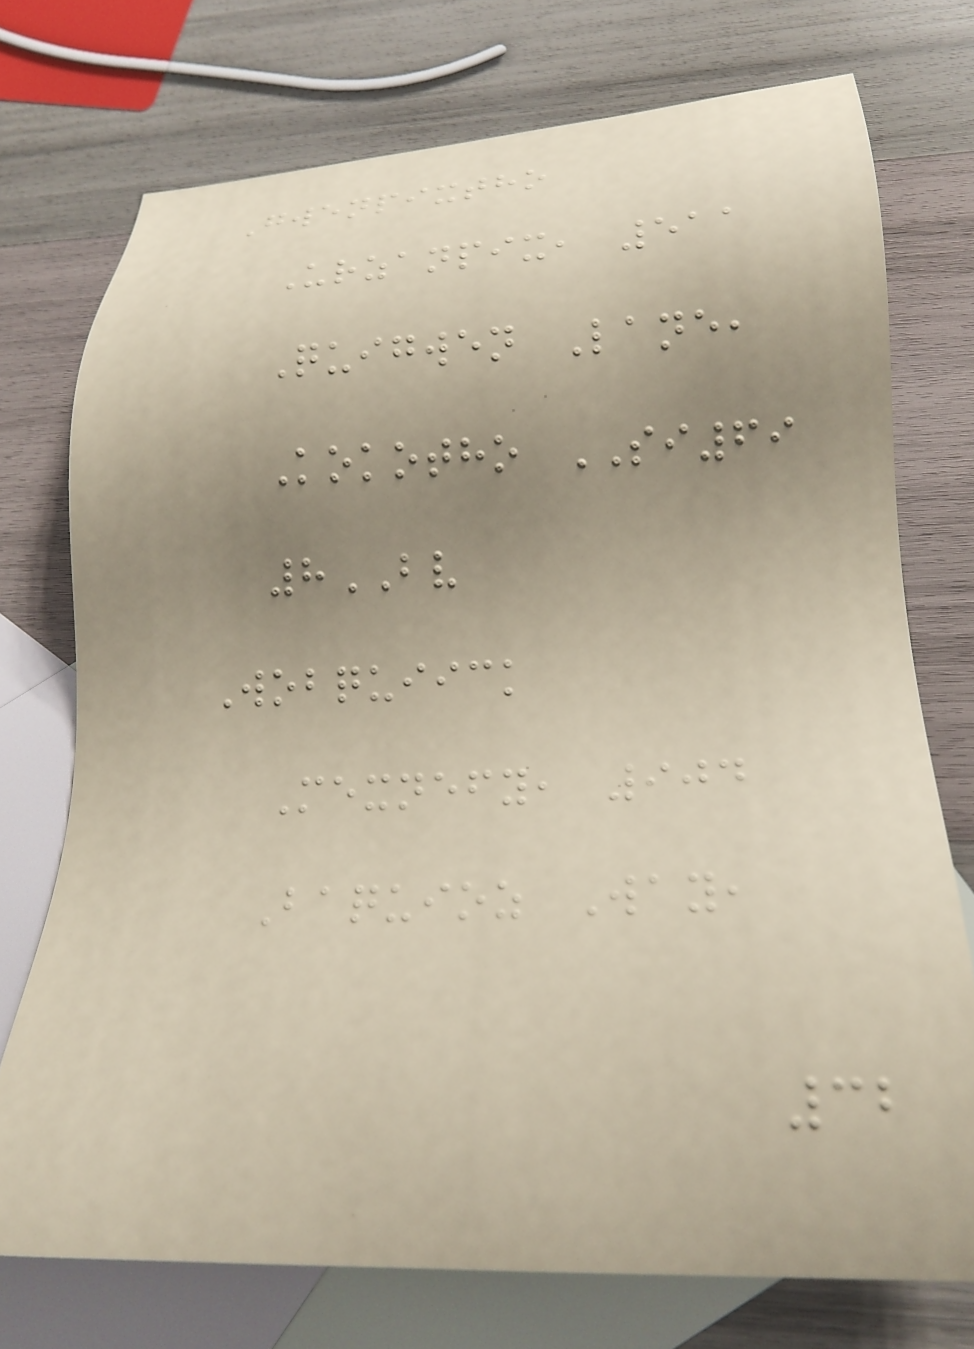Gwenpixtho
Urzanpix, 511
Quigwen Lane,
Kokotho SI69
8BV
Wobquiick
Mexnefy, 904
Baquioz Way,
32
